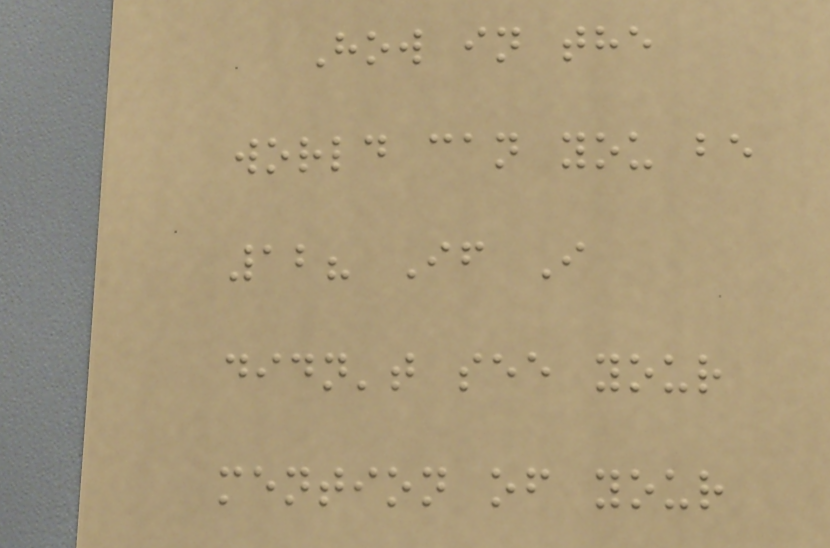How in the
world can you be
12? If I
didn't see your
mention of your
